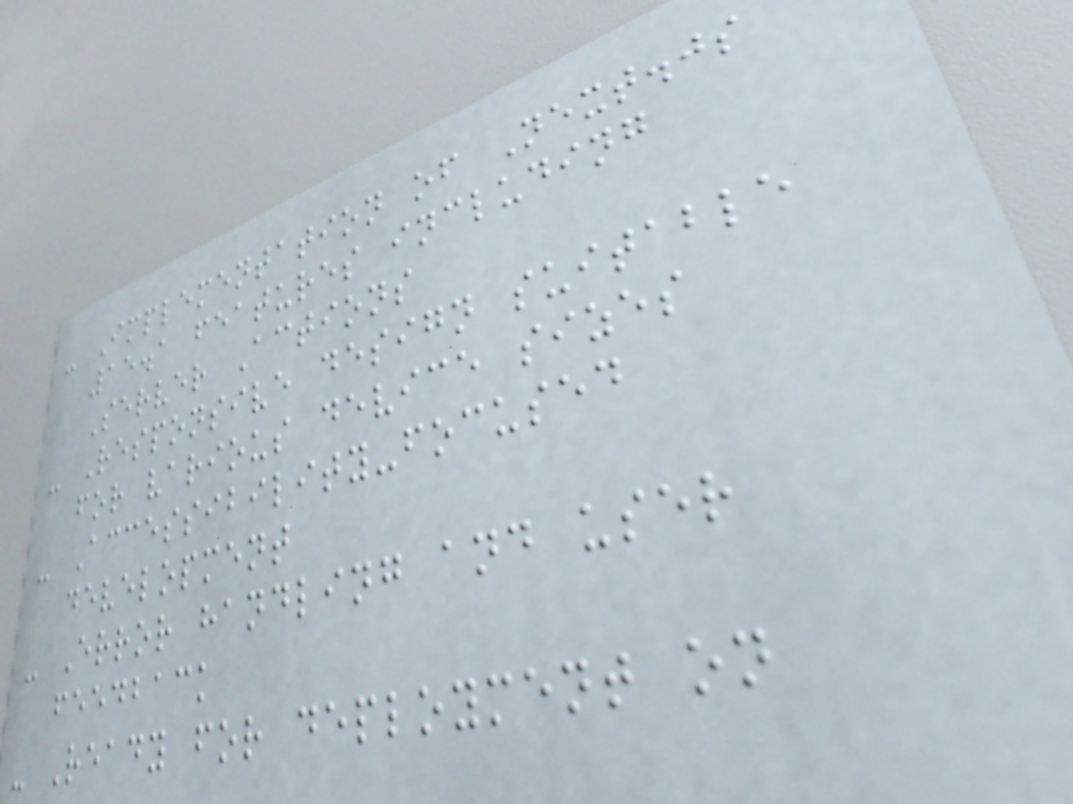- Implementation of Next.js
15.1 features including
Server Actions
- Responsive design suitable
for various device sizes
- Accessibility-focused
development
- Error handling and user
feedback
- Ready for deployment on
